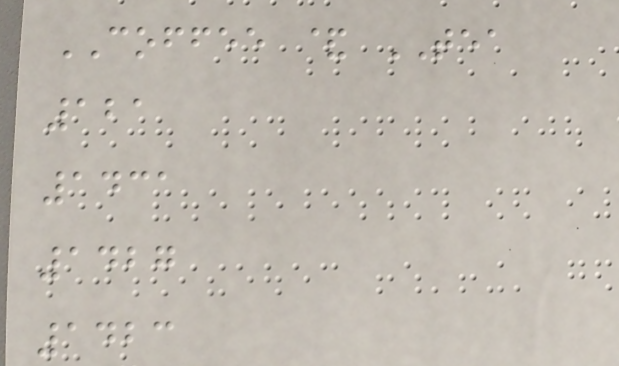COFFEE & TEA
121
1431
1427
1423
